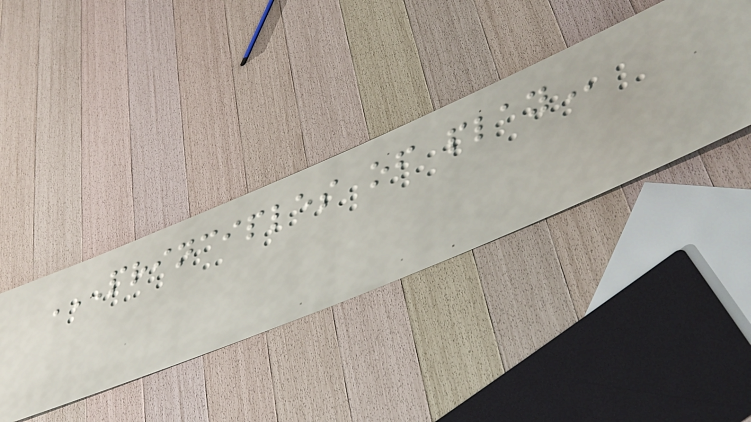PRINCIPLES OF PLAY
